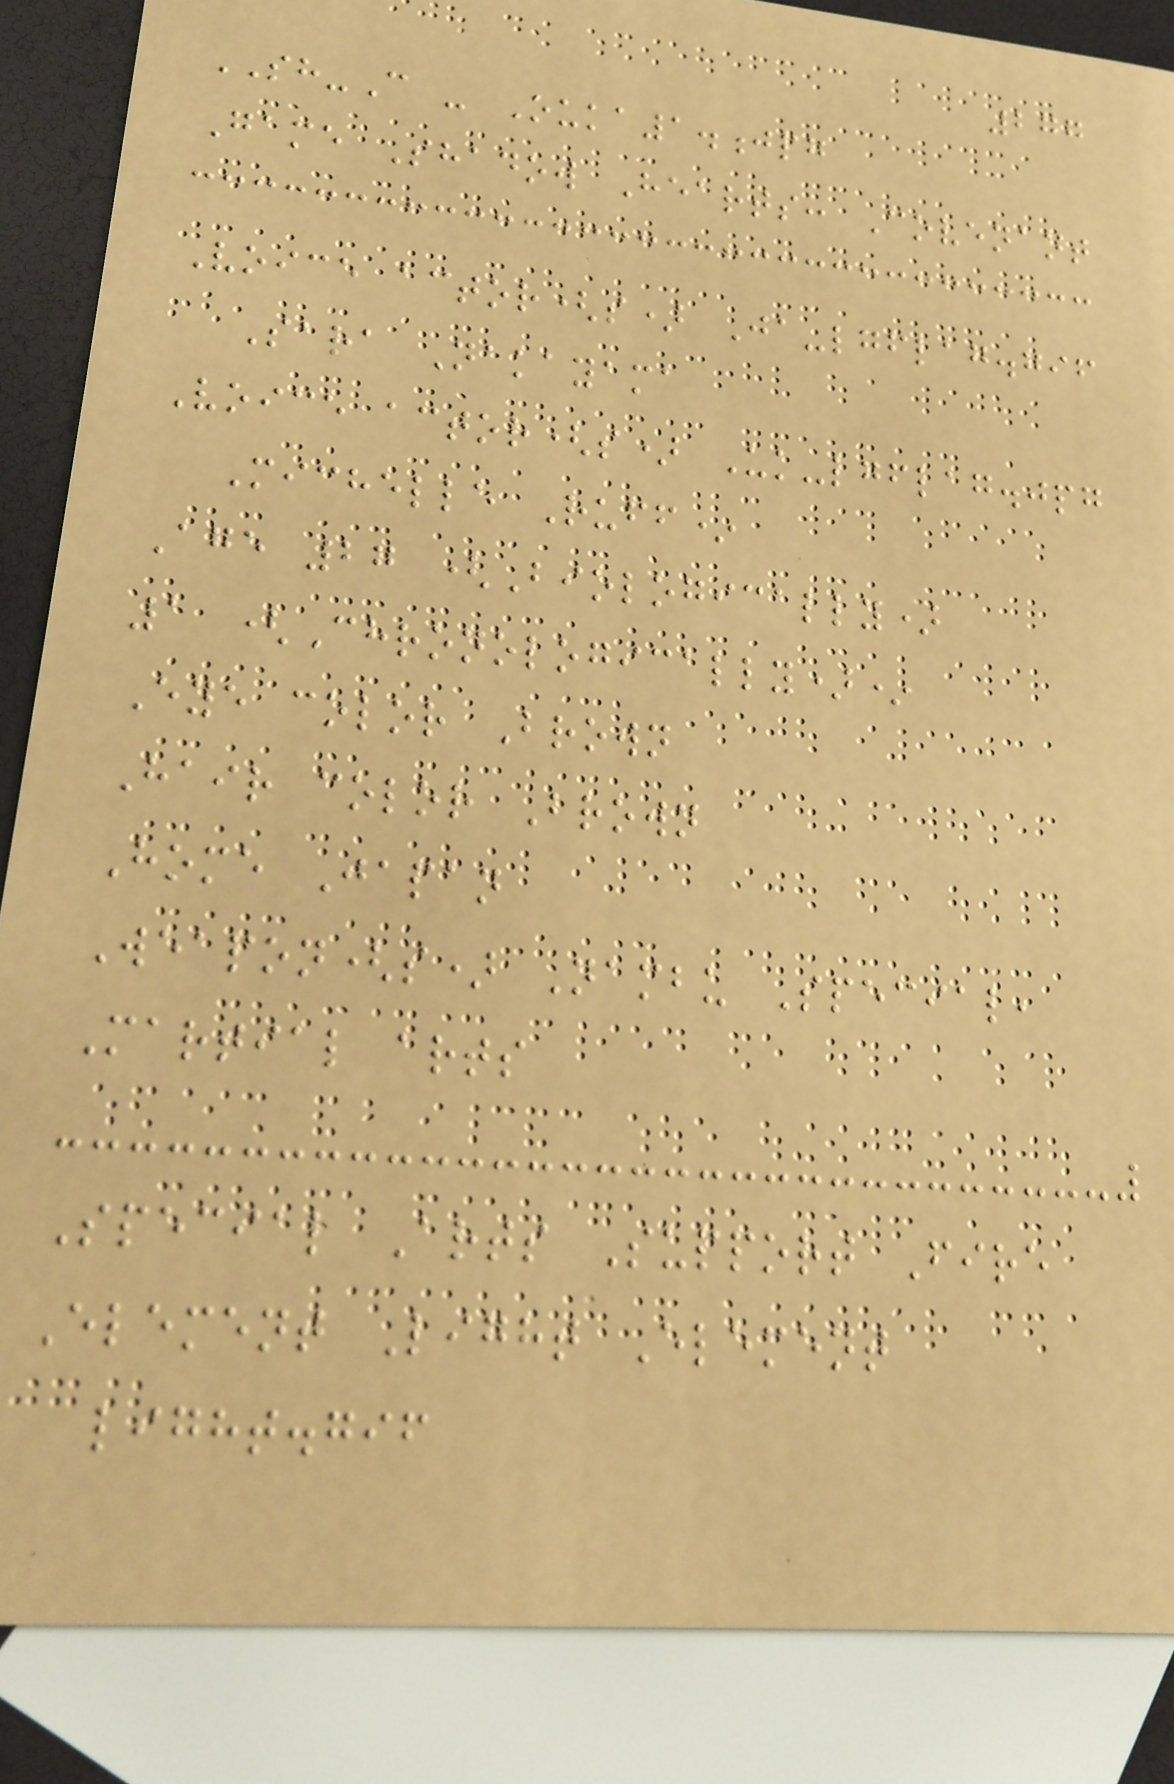277
SH-C - Ouka1.jpg
Game Shadow Hearts: Covenant
Voice actor(s) Ja-lgflag.gif
Sara Nakayama
Voice actor(s) Uk-lgflag.jpg
Michelle Ruff*
Age 27 (Biologically)
1 (Chronologically)*
Eye color Brown
Hair color Brown
Home Japan
Weapon(s) Nambu Special,
Martial arts
Special Arts Support Fire
Element Light Element
light.gif
